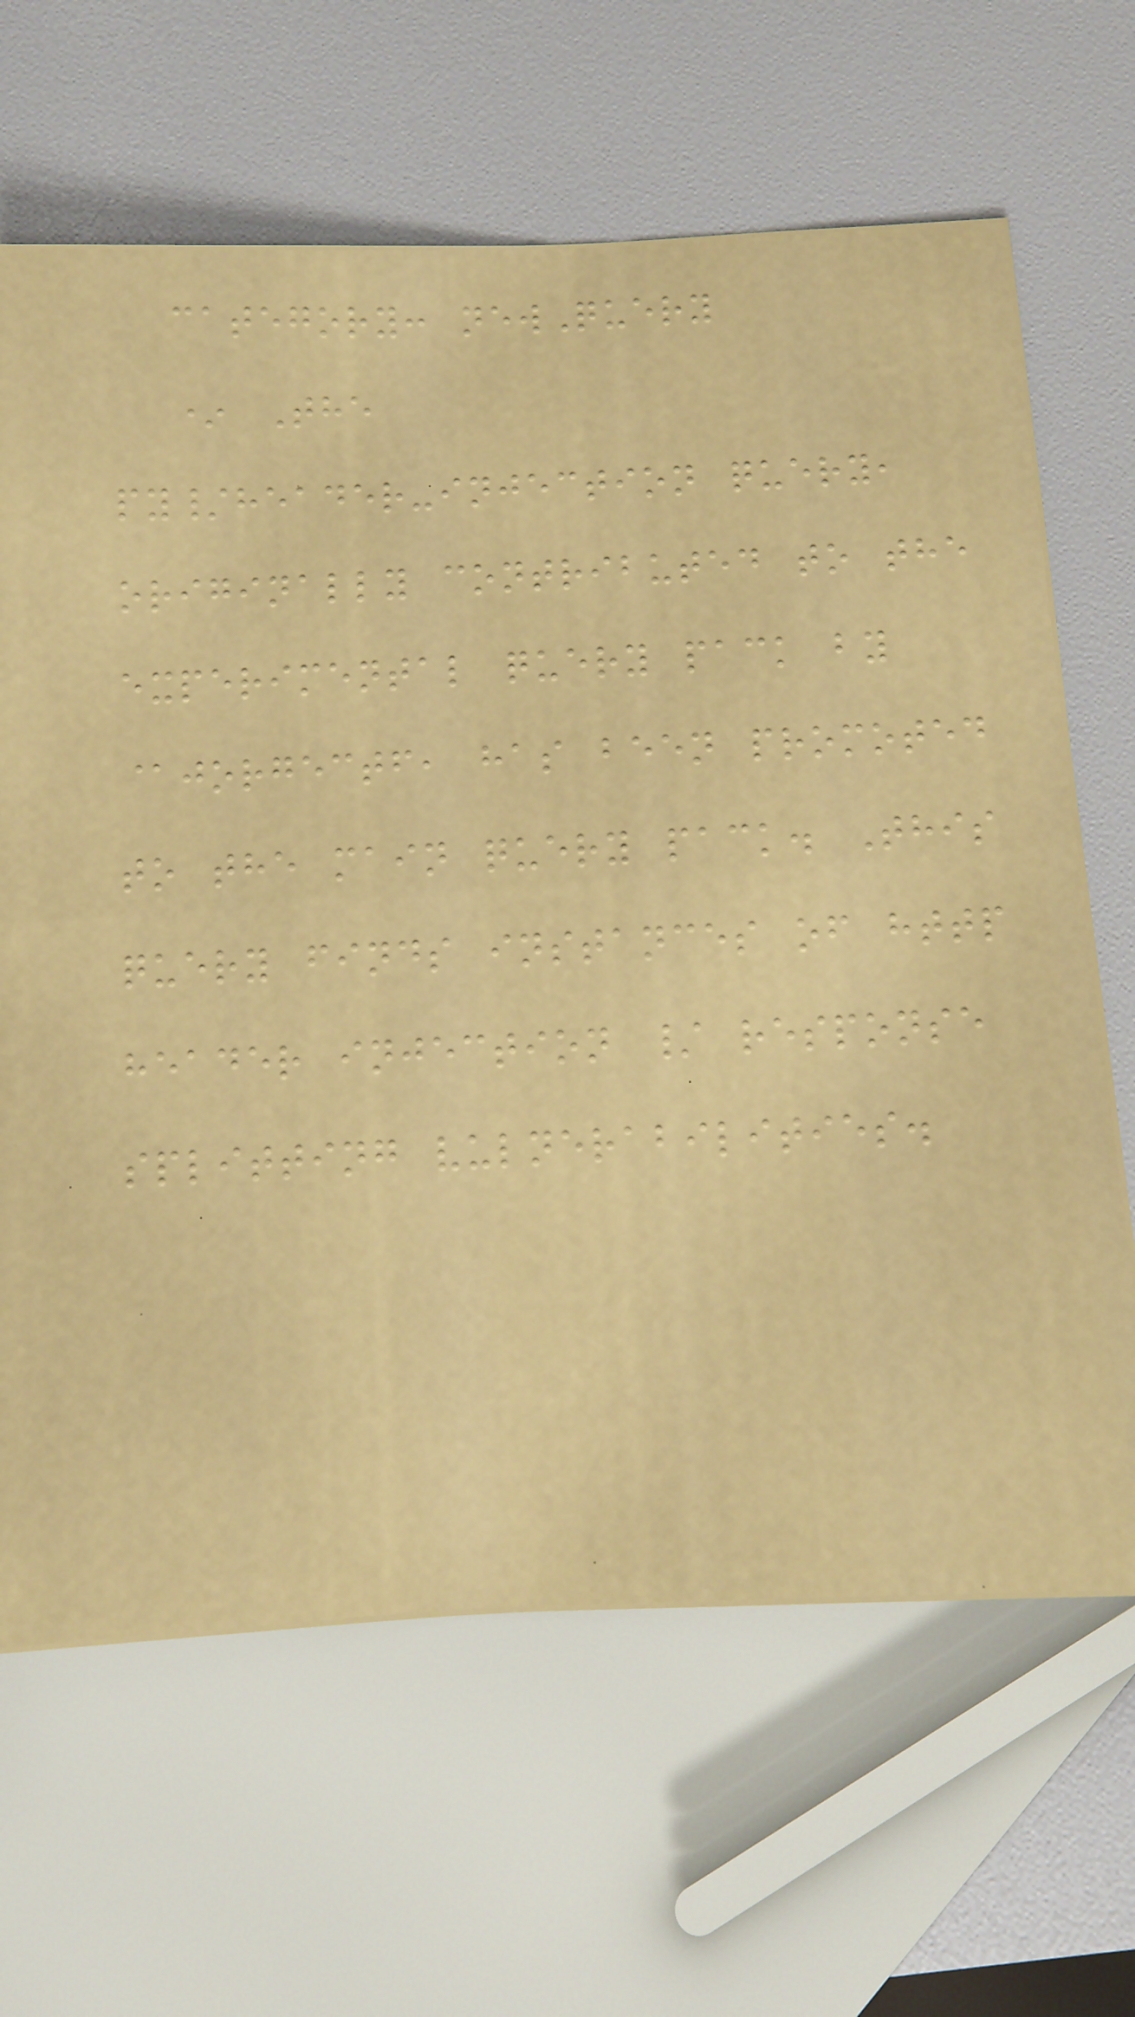category: newQuery
* The
py/header-injection query,
originally contributed to the
experimental query pack by
@jorgectf, has been promoted
to the main query pack. This
query finds instances of http
header injection / response
splitting vulnerabilities.
